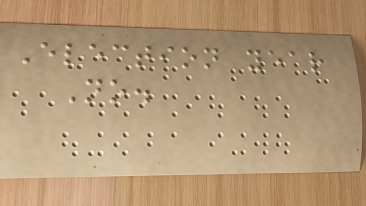Election year
No.
